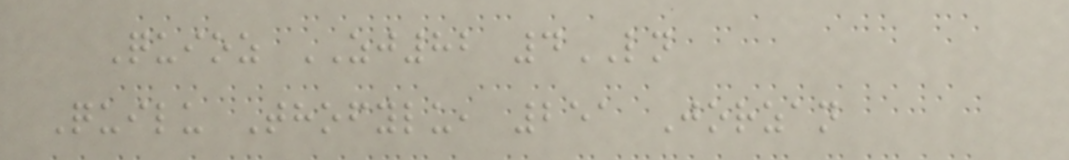Quioz ZJ82 4LN
Quilu Thofylu, 251 Jorzan
